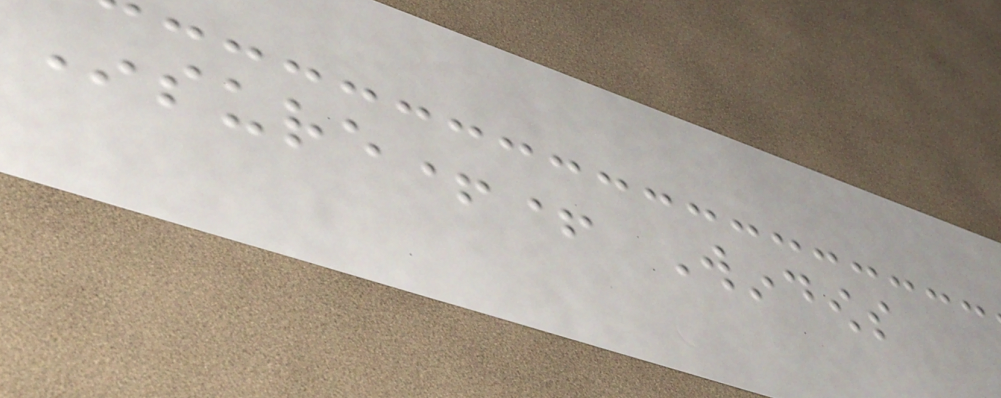Insure++ Windows
